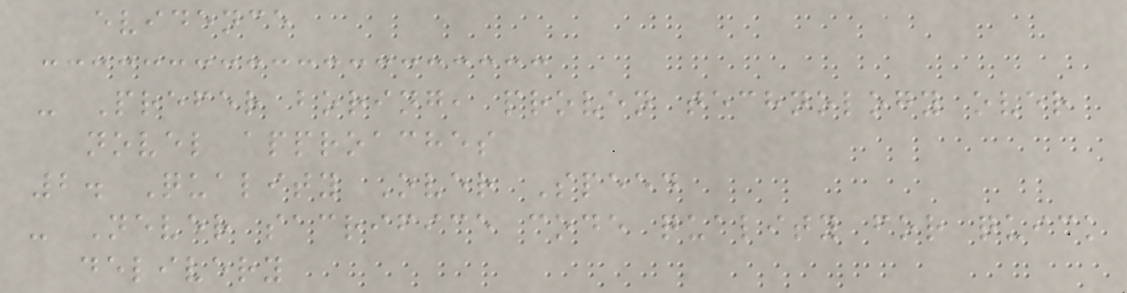evidence
- Prefer boring, proven technology over
novel approaches
2. Quality Over Speed
- Never sacrifice code quality for quick
delivery
